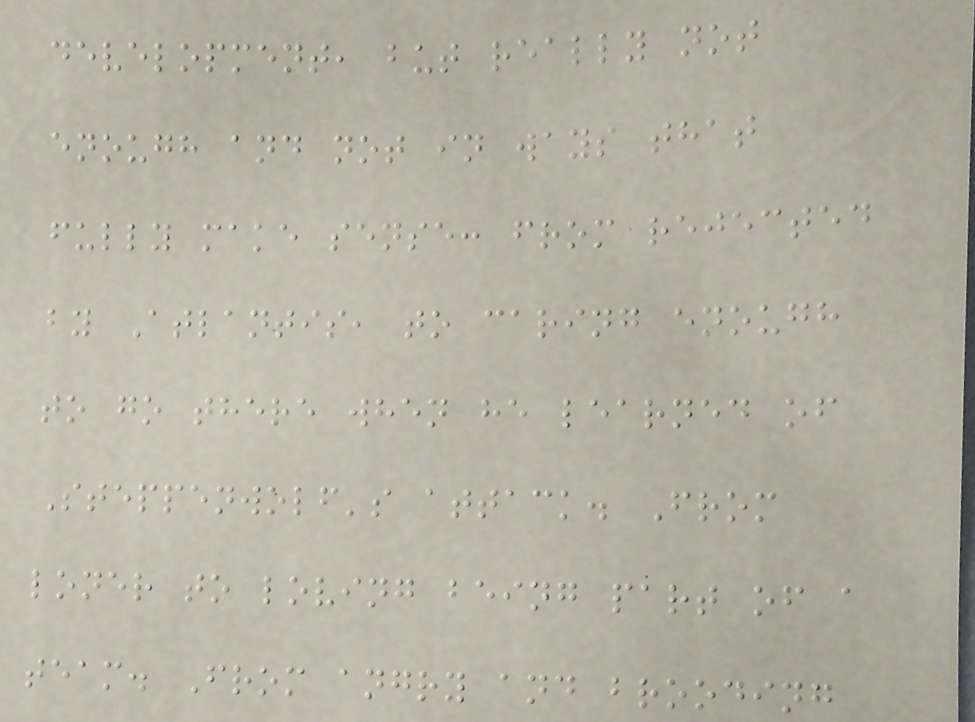development, but really not
enough and not in ways that
fully make sense: from rejected
by Atlantis, to caring enough
to go there when he learned of
Steppenwolf's attack. From
loner to loving being part of a
team. From angry and brooding
